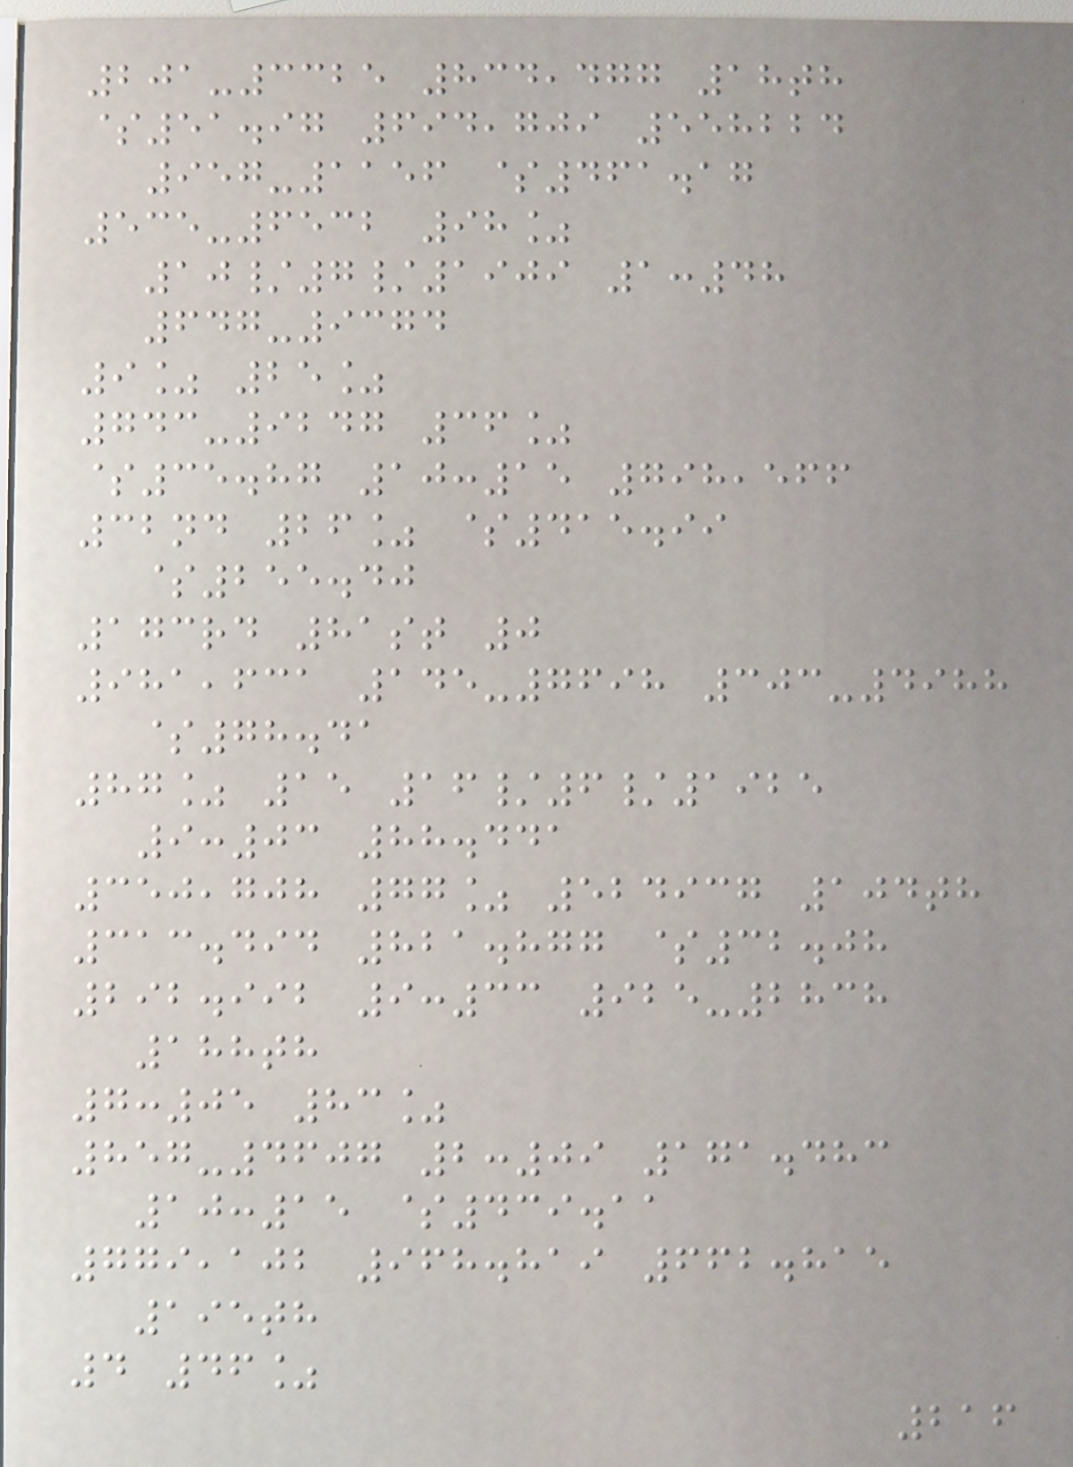201-3325 834,477 18th
$51.97 694,709 558224
957-1156 $461.17
535-6532 98%
10/7/1909 1:48
647-9374
9% 25%
743-9247 36%
$35.87 10:15 798,566
32nd 26% $415.99
$255.40
173rd 81st 0
981,631 145-7698 303-4988
$78.41
87% 15 16/6/1925
9:03 88.441
350,708 77% 524937 104th
313.494 821.877 $32.08
292.992 9:33 925-2838
188th
7:05 83%
857-4607 2:09 171.483
10:15 $439.11
779,102 968.819 662.815
195th
4 46%
216
